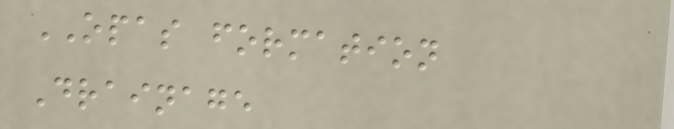OPAS formation
Drainage
